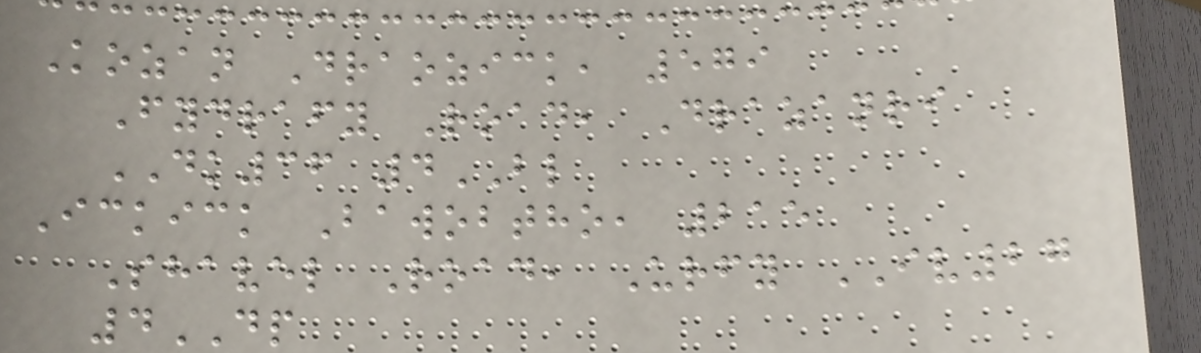Kozan Draozick, 579
Fydrafy Road, Drazanri
DK36 4BL
Ickick Bawobtho, 215
Shavel Road, Urfy IV27
4DP
